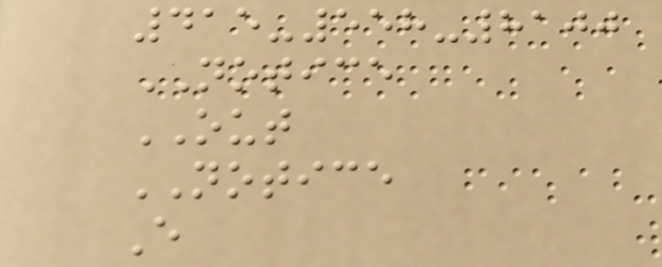415-558-8100
NOTICE
OUT
NOTICE
E
